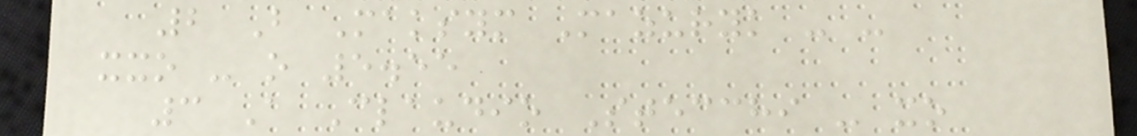2 B Maksym Mazuryk - -
xxo - o 5.55
3 A Claudio Stecchi - xo
